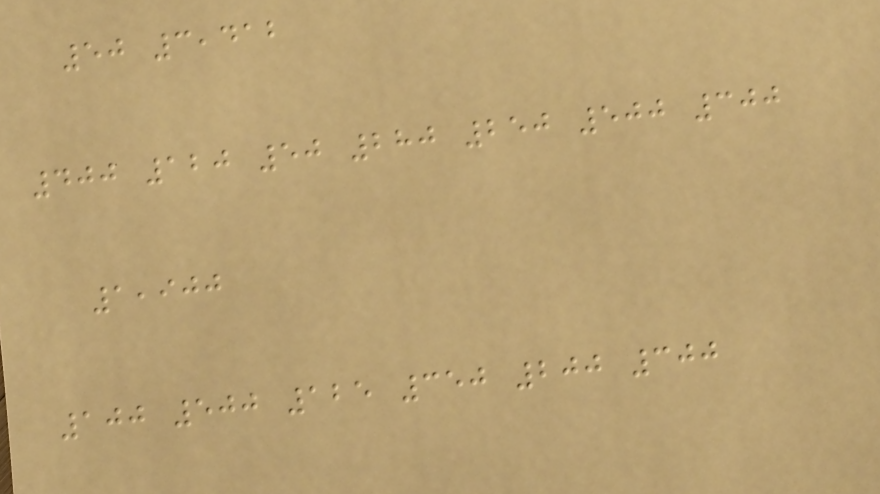50 3,412
400 120 50 280 250 500 300
1,900
100 500 125 350 200 300
